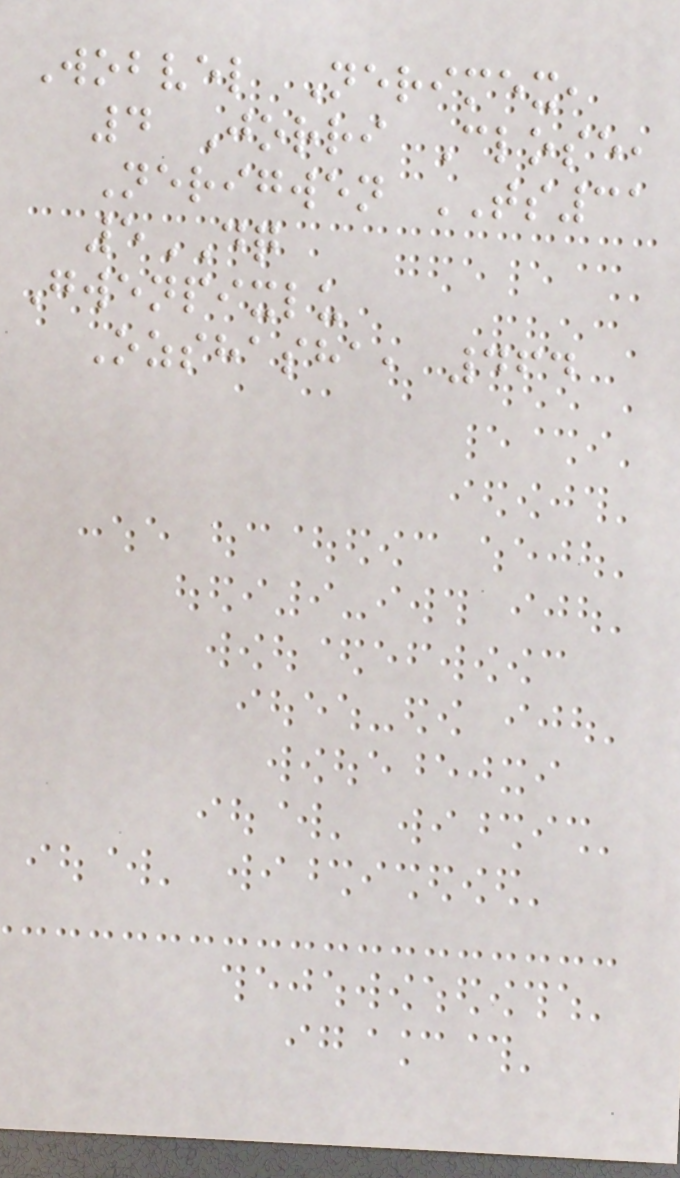Wobvel Nerimex,
4 Jorri Close,
Nerigwen TS31
5DQ
Gwenpixlu
Ozshasha, 464
